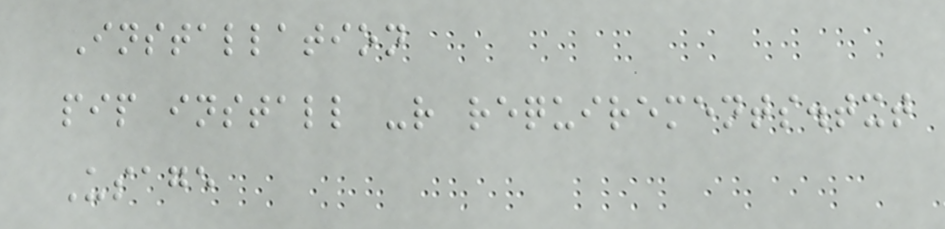Installation
pip install -r requirements.txt
Usage
